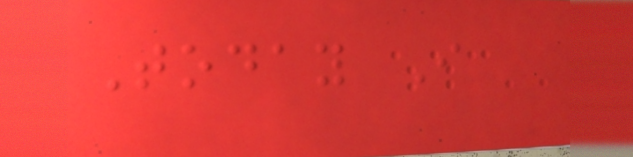Today I
